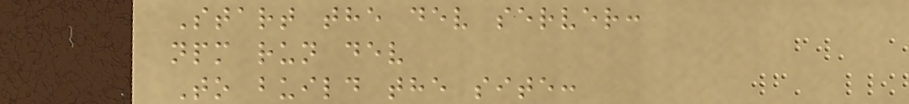Start the dev server:
npm run dev
To build the site:
